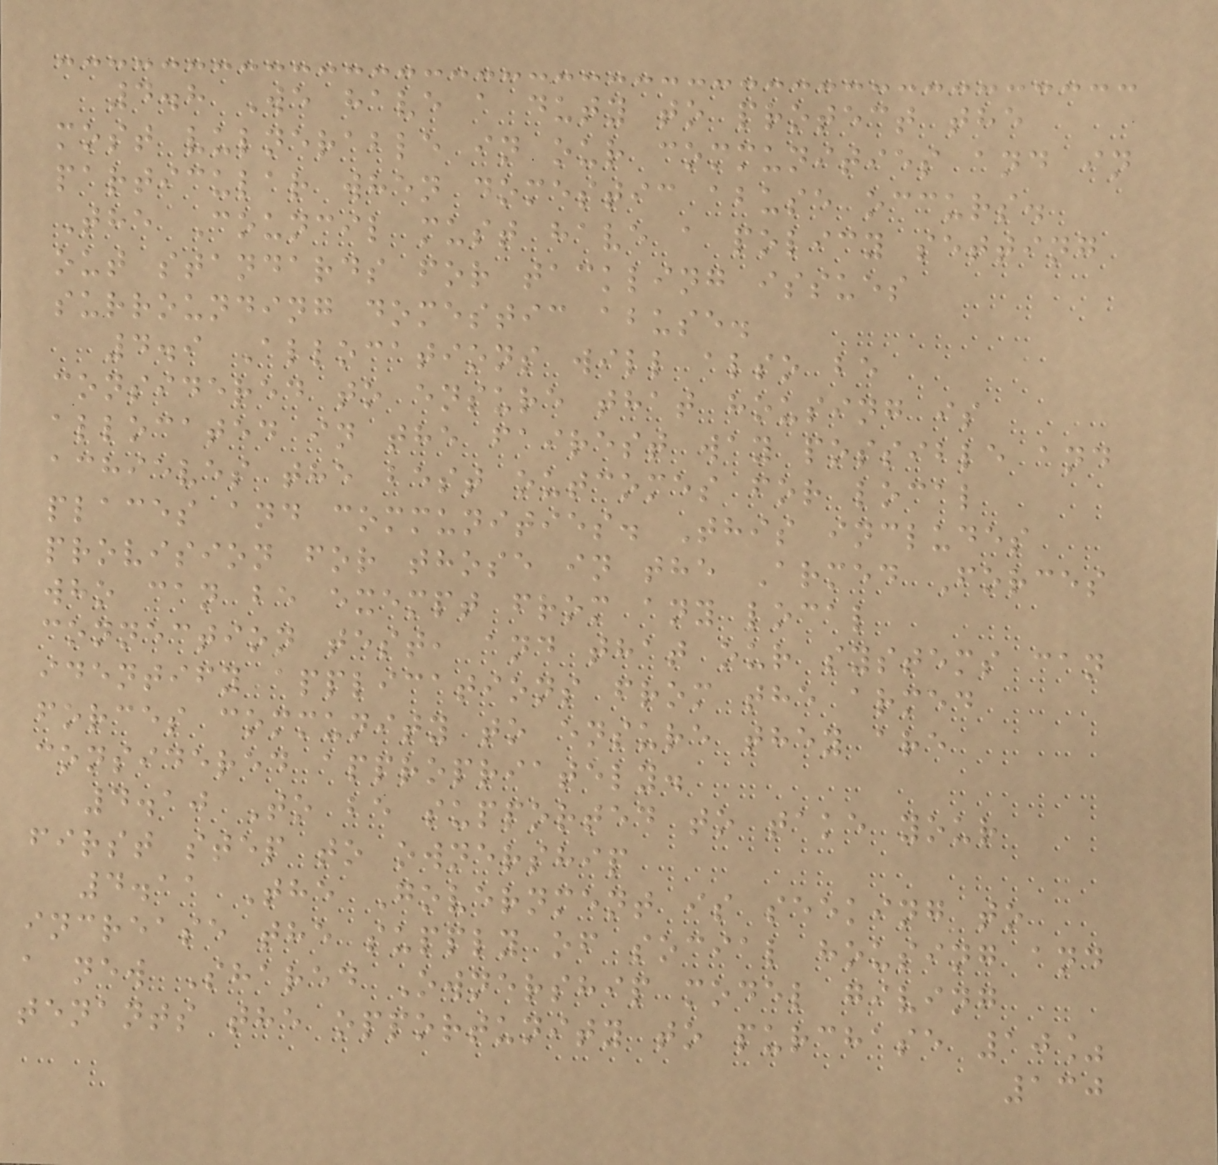4.8 We have a duty to protect the
most vulnerable in our communities and in
particular when domestic abuse occurs.
The Council must have a policy setting
out standards for tackling issues
surrounding domestic abuse.
4.9 Allocations will also be
considered to ensure that housing is
allocated in the fairest way possible and
achieves the best outcomes for local
places and communities. This includes
provision for those in the Armed Forces
who can be exempt from any local
connection test, and that our systems can
identify applications from the armed
forces community to ensure they are
considered appropriately.
4.10 To be supported to take your
first step to ownership
4.11 The Government is seeking to
increase the supply of social housing and
a new Shared Ownership model giving
tenants the opportunity to purchase 10%
130
